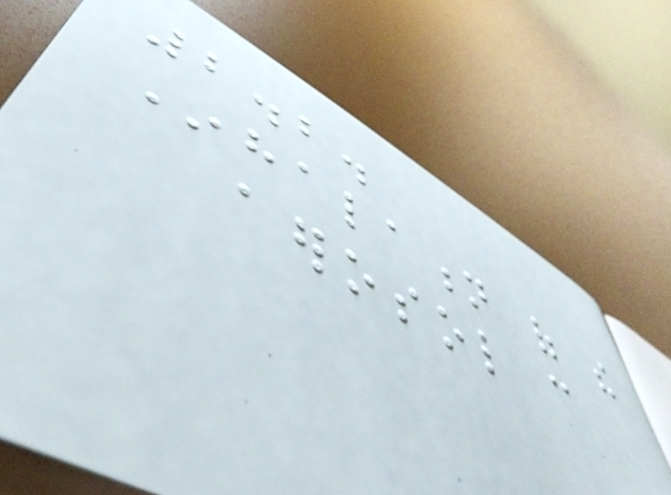2.2.
Inhalation of the
aerosol can
